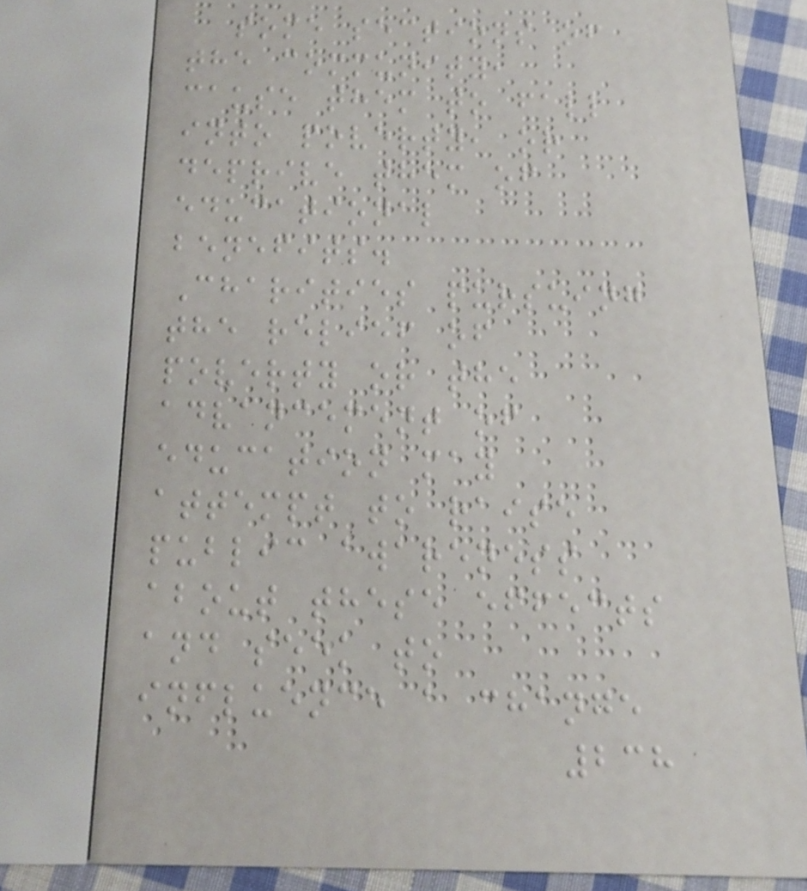some sections of
the community,
cause them to fall
into poverty, or
deprive them of
educational
benefits.
Charities pursuing
the relief of
poverty or the
advancement of
education may
attempt to raise
public awareness
about these effects
and seek to
influence a change
238
